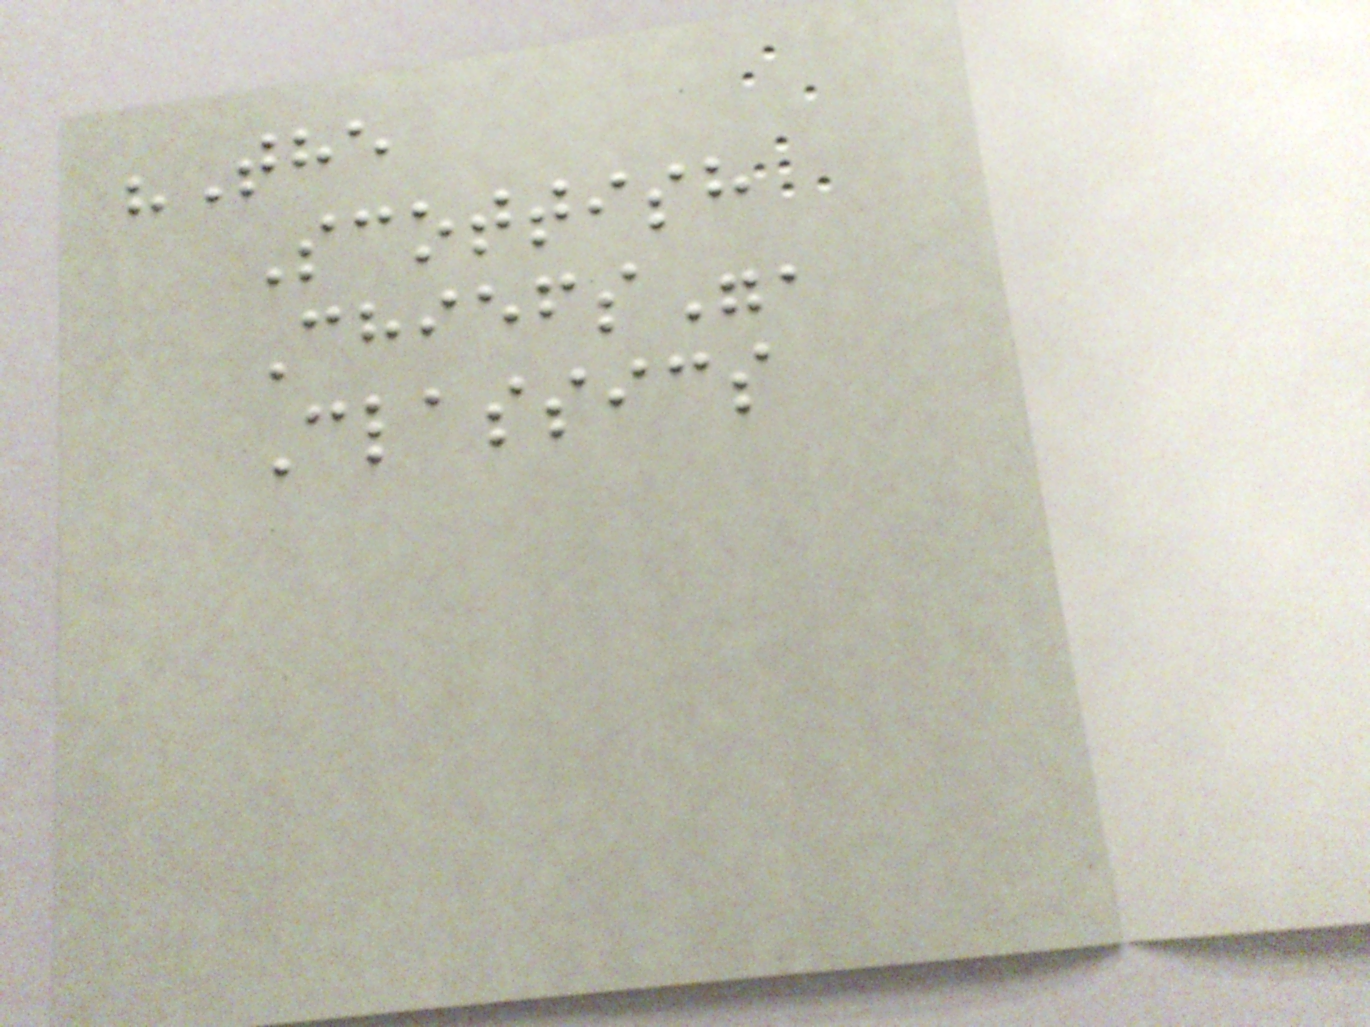"The
Scottish
Chiefs",
Classics
